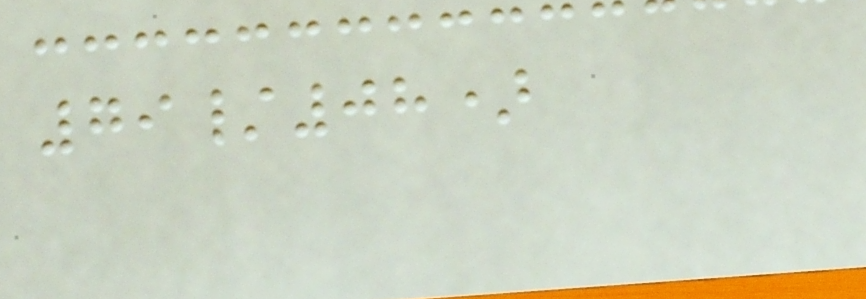79/08)
